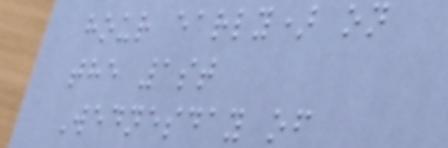hour early) on
the 1st
Wednesday of
